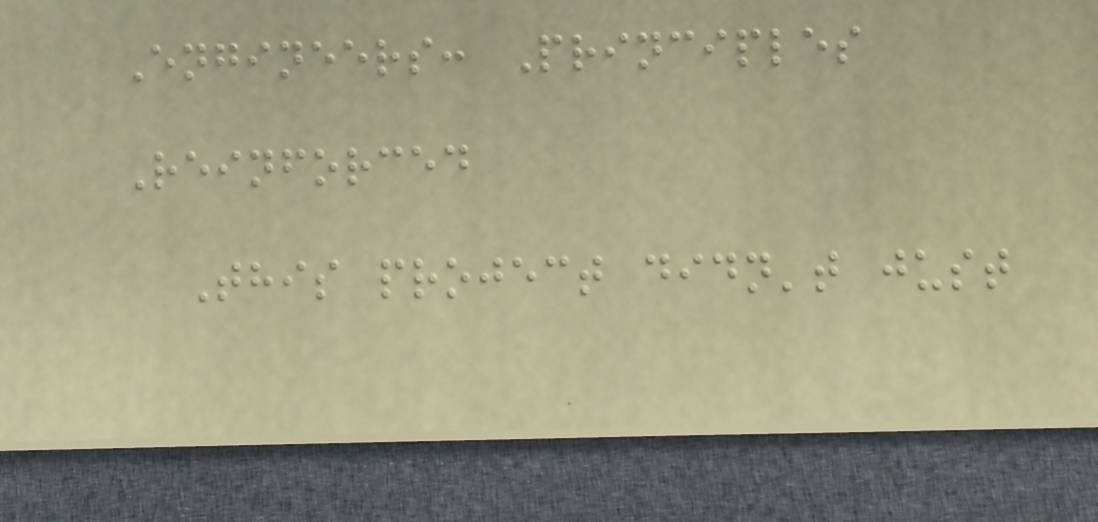Engineers: Principles
Reinforced
This project didn't just
